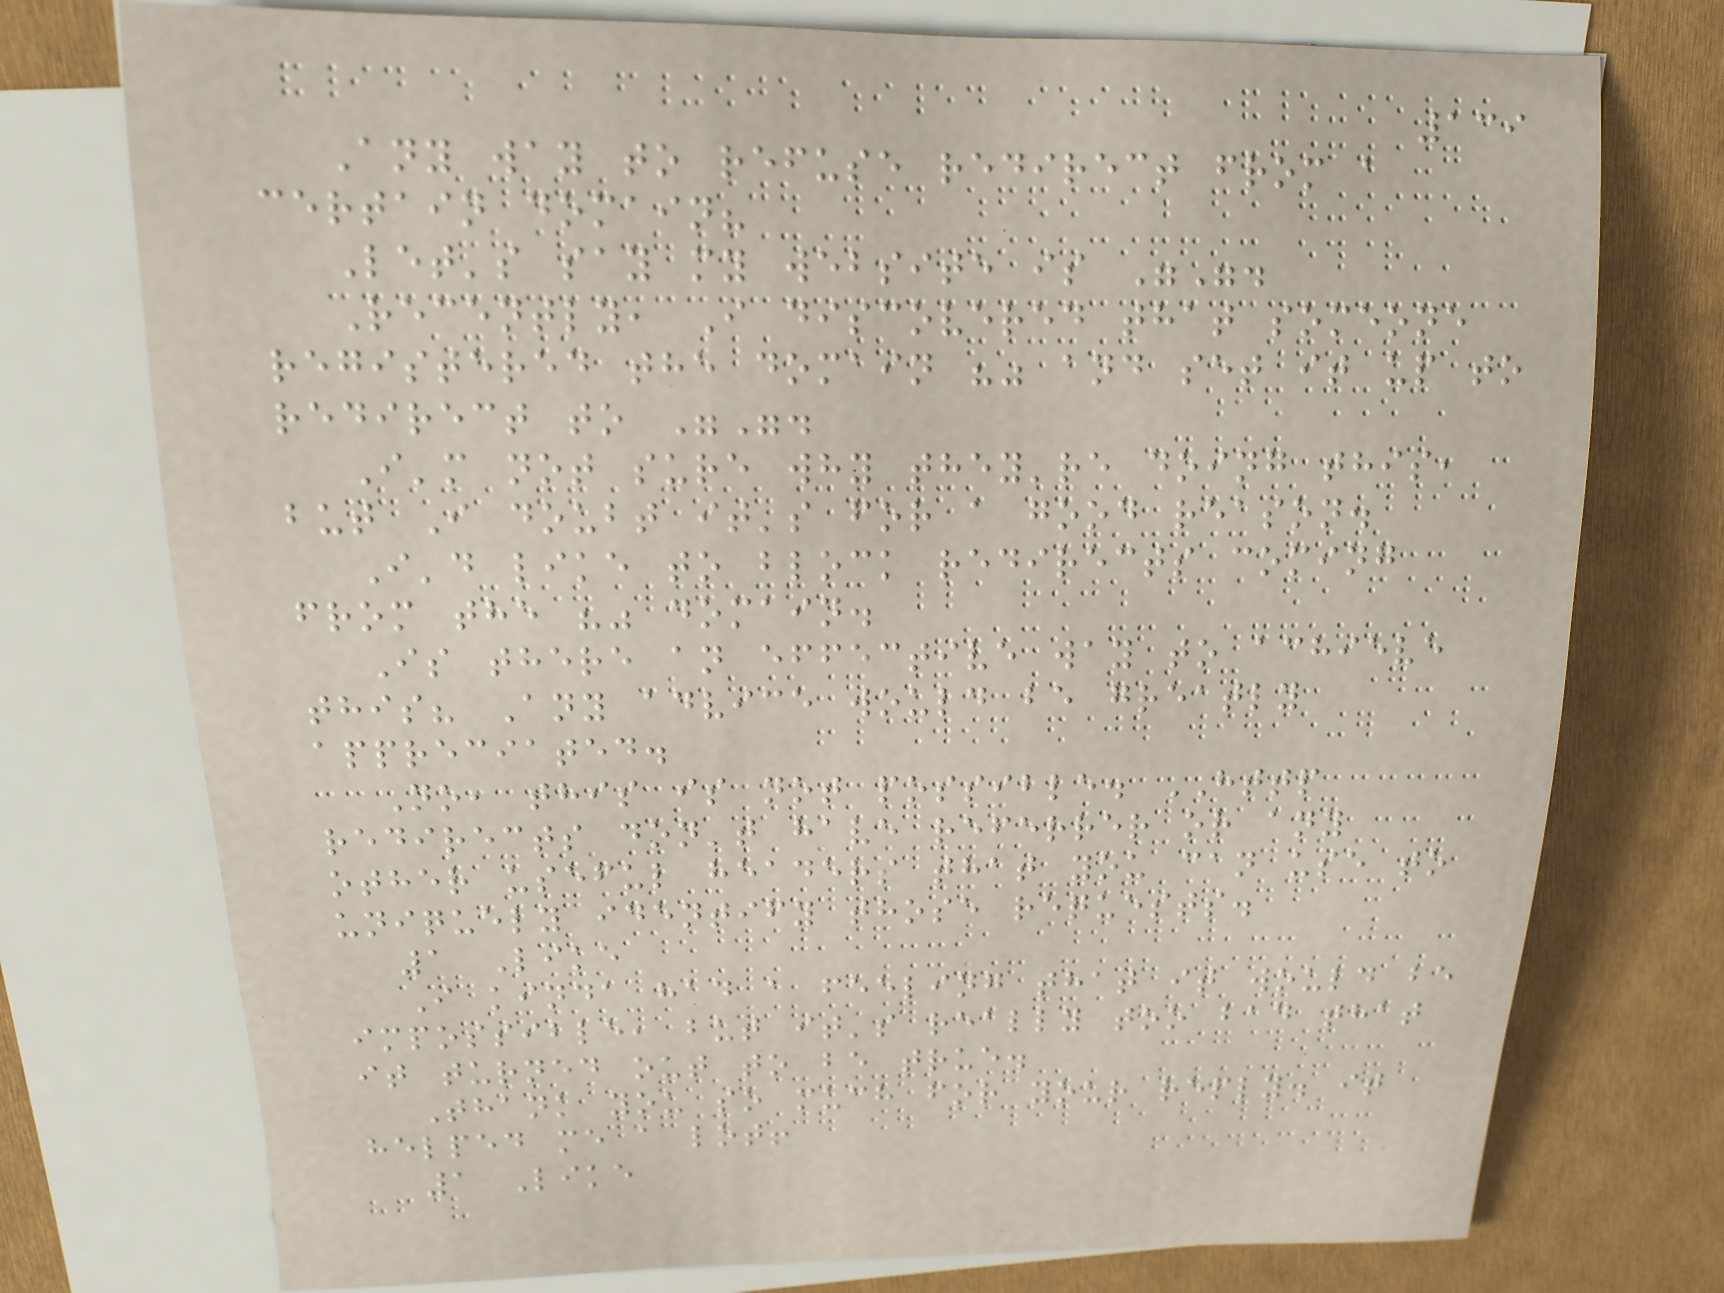139
Any way to refuse redirect from a
certain domain?
Let's say my website is "".
Recently, I discovered that someone
registered the domain "" and set it up to
redirect to "".
I'm not sure why they're doing this,
but I doubt it's for a good reason.
I'd like to block redirects coming
from the "" domain.
Is there an effective way to achieve
this? Any advice would be greatly
appreciated.
No, this is not possible. HTTP
redirects don't have referrer or any
other useful headers that you can use to
uniquely identify those requests.
1 Like
I kinda had a feeling that it would be
impossible, but it's really too bad that
it turned out to be true.
Thank you so much for your reply. it
helped me a lot!
1 Like
